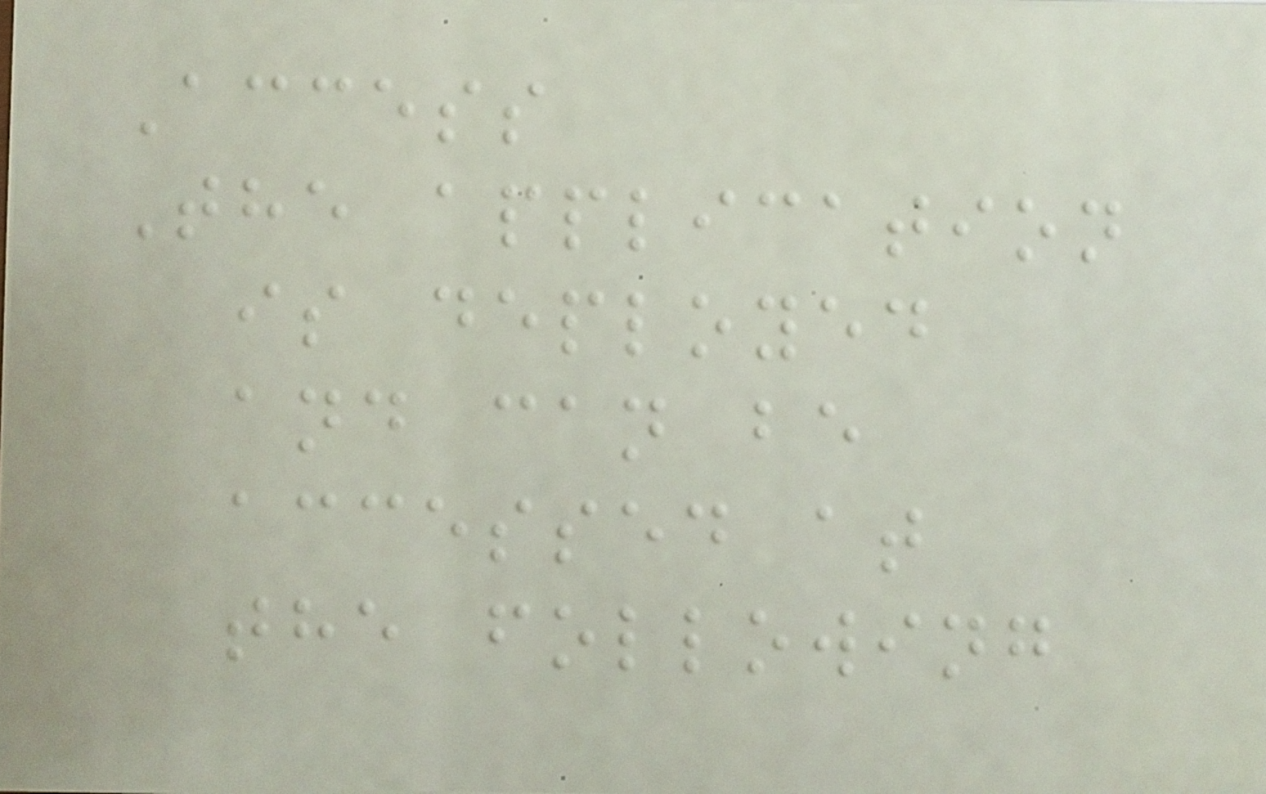Access
The application
is deployed
and can be
accessed at
the following
